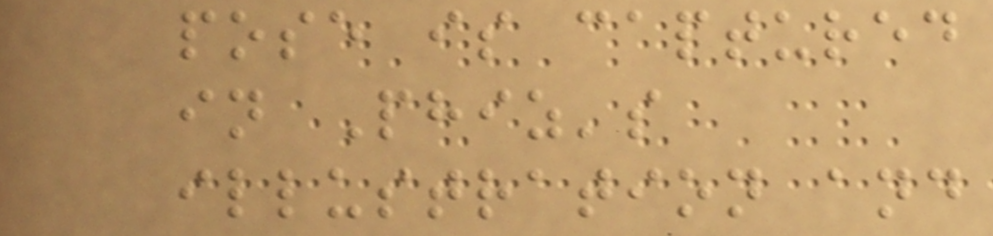pose is captured
in Phiz's
illustration and
